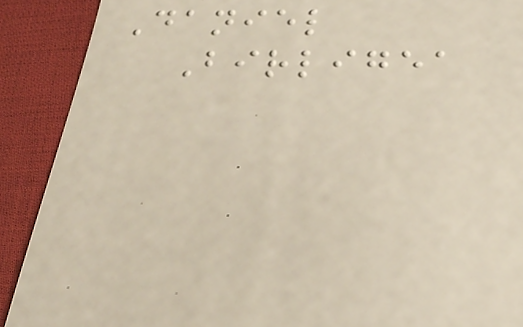Daniel
Birligea
